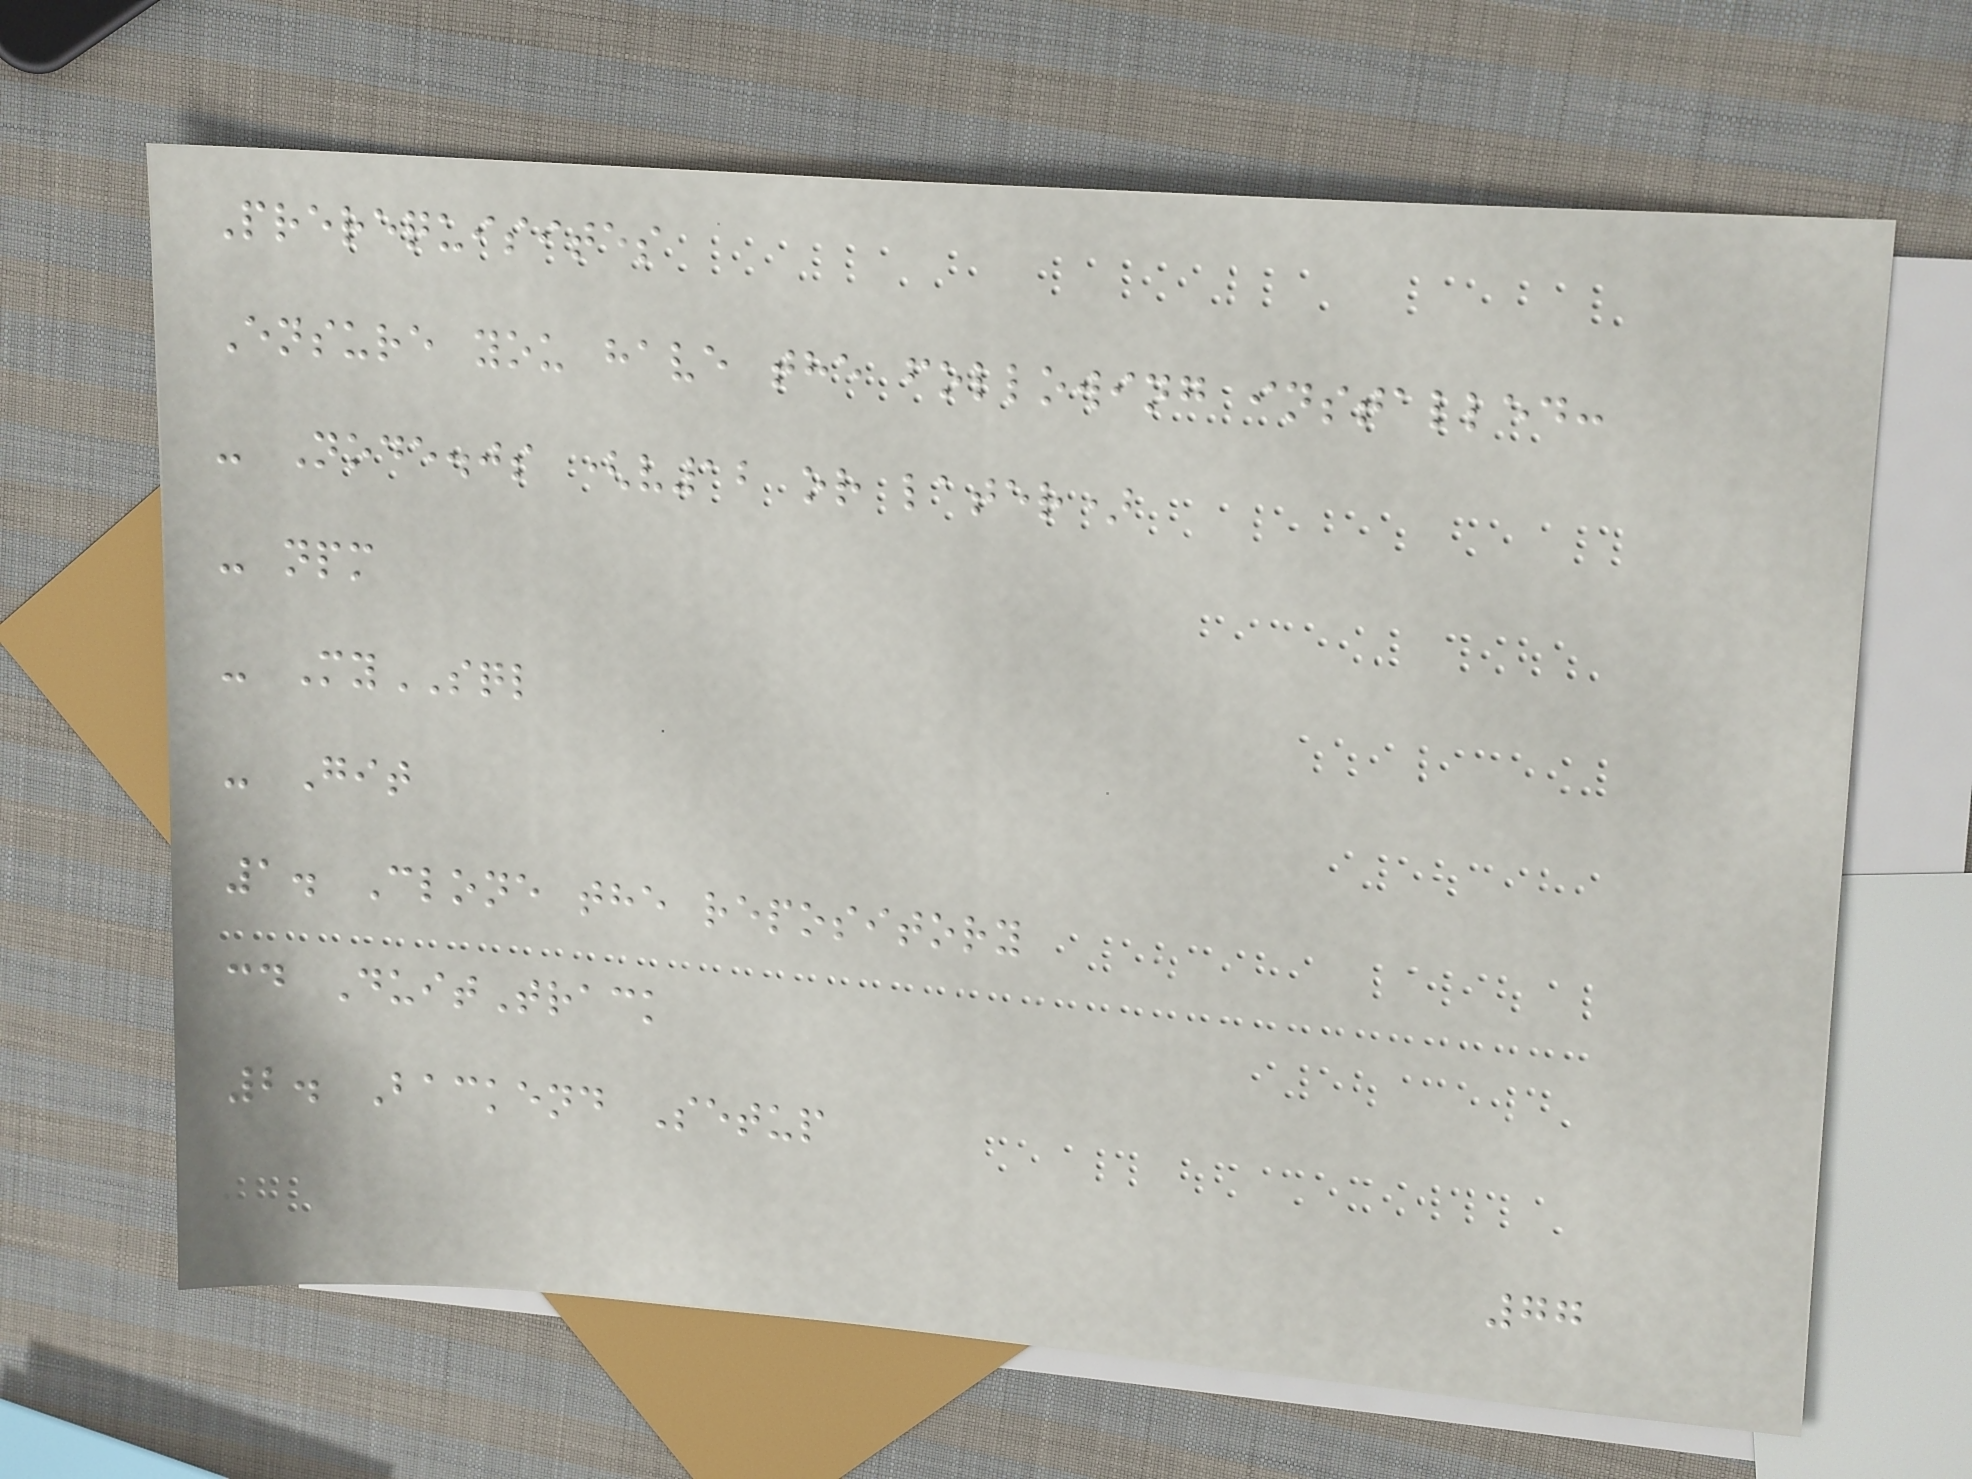Prerequisites
Ensure you have the following installed:
- Node.js (v12 or later)
- npm
- MySQL
- Git
1. Clone the repository
cd DuitTrack
2. Backend Setup
77
